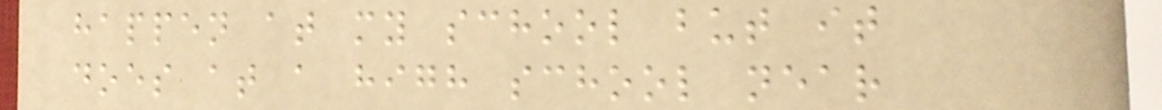happen at my school but it
does at a high school near
